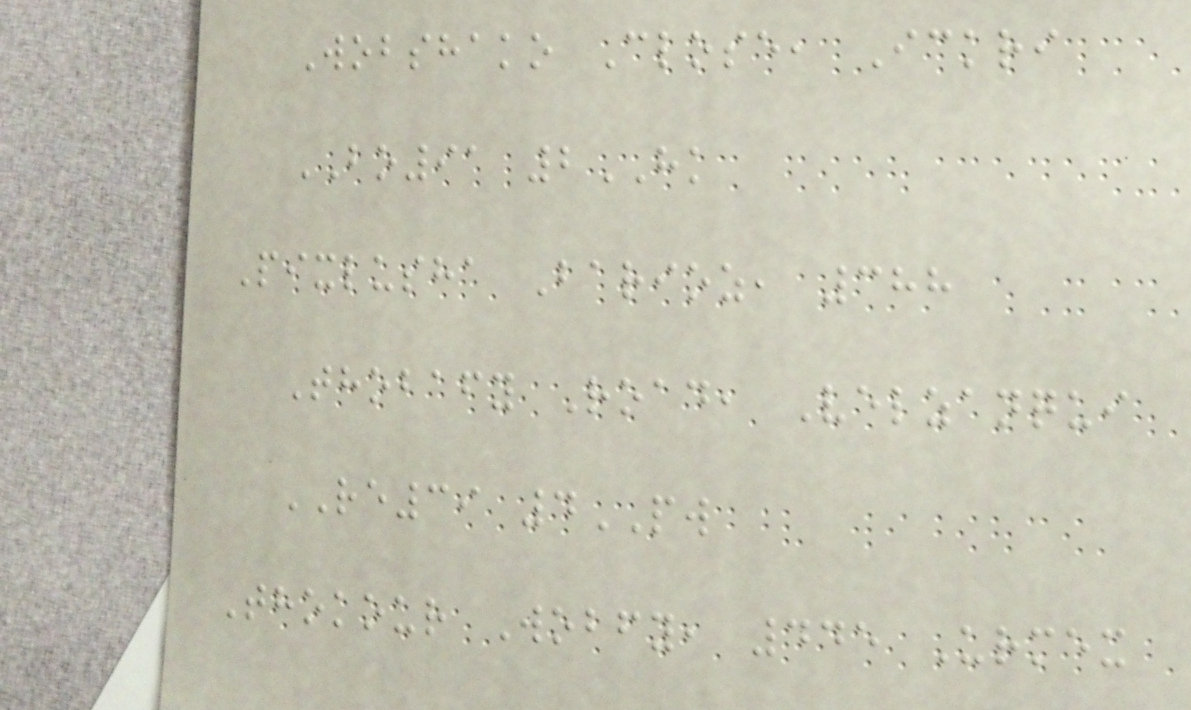Wobshako Close, Ickri
BO91 2HK
Pixlusha Barioz, 388
Thobafy Road, Velzanqui
RE39 4PW
Thokour Wobfy, 445 Urmex
